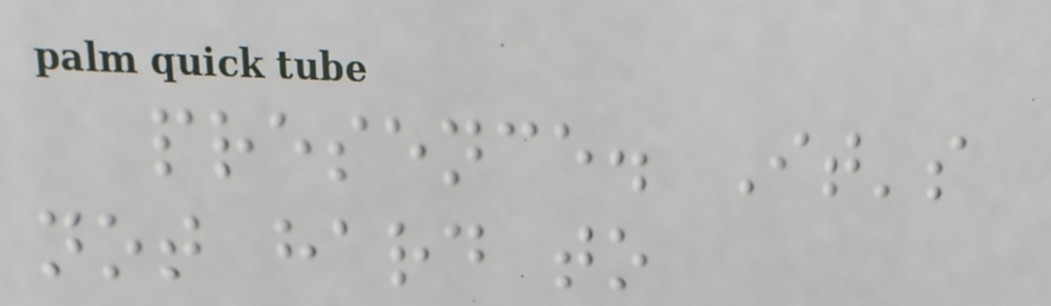presence. It's
not hard to
